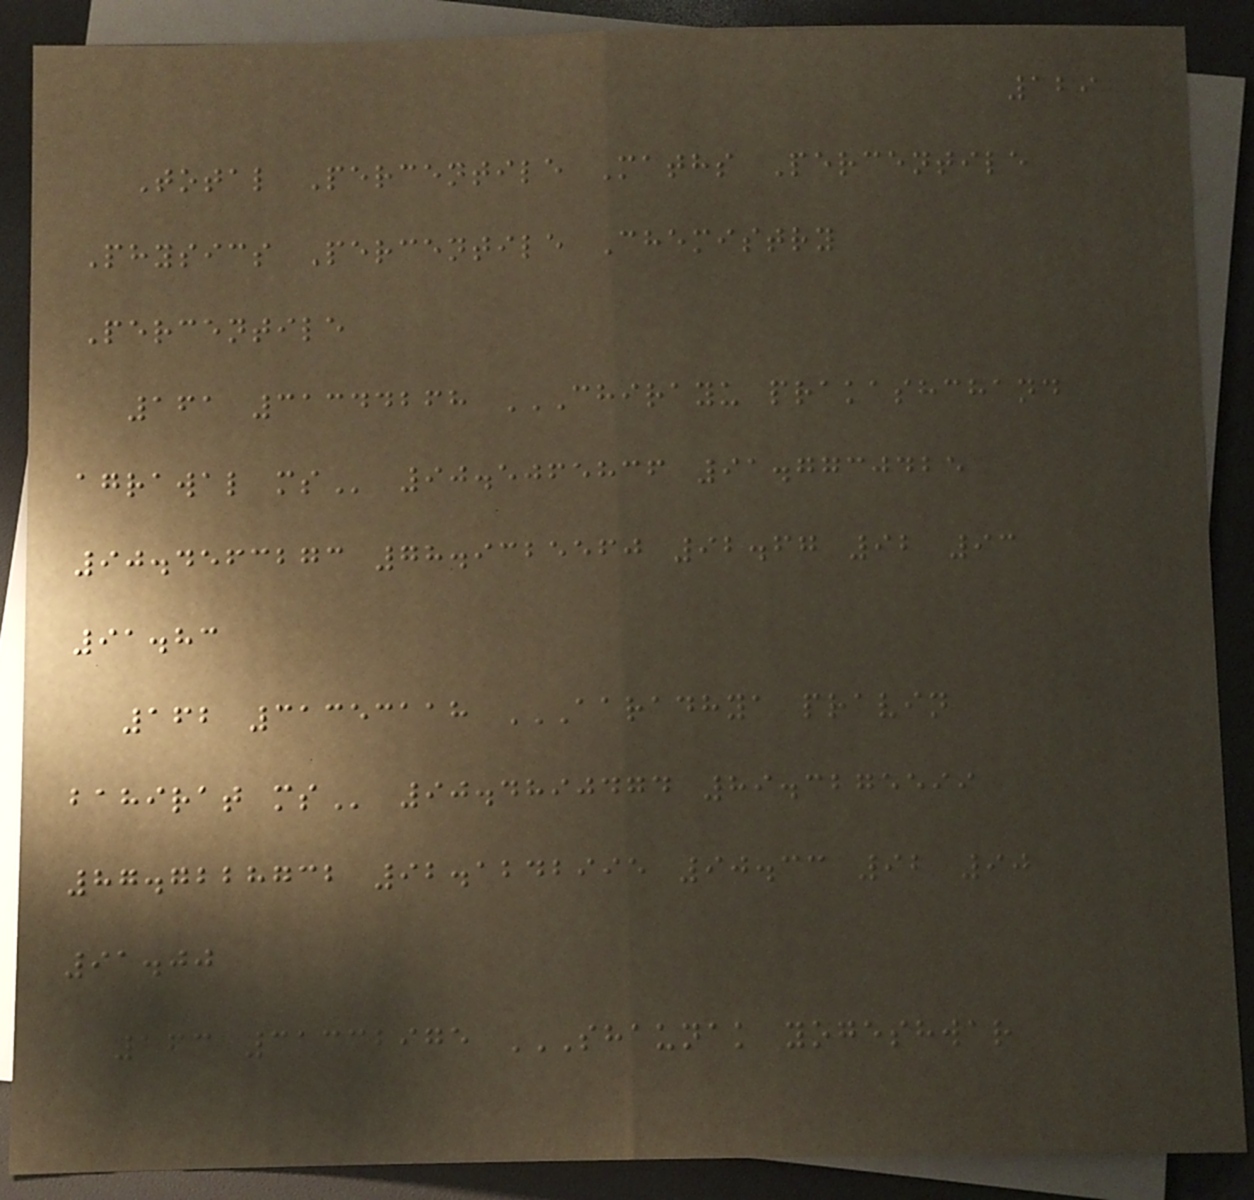129
Total Percentile Maths Percentile
Physics Percentile Chemistry
Percentile
161 31344268 CHIRAYU PRAKASHCHAND
AGRAWAL MS 90.5065836 91.7730425
90.4563273 78.9325560 92.67 92 93
91.83
162 31353118 AARADHYA PRAVIN
BAHIRAT MS 90.4890474 89.3275599
87.7228732 92.1242995 90.33 92 90
91.00
163 31332975 SHAUNAK YOGESHWAR
